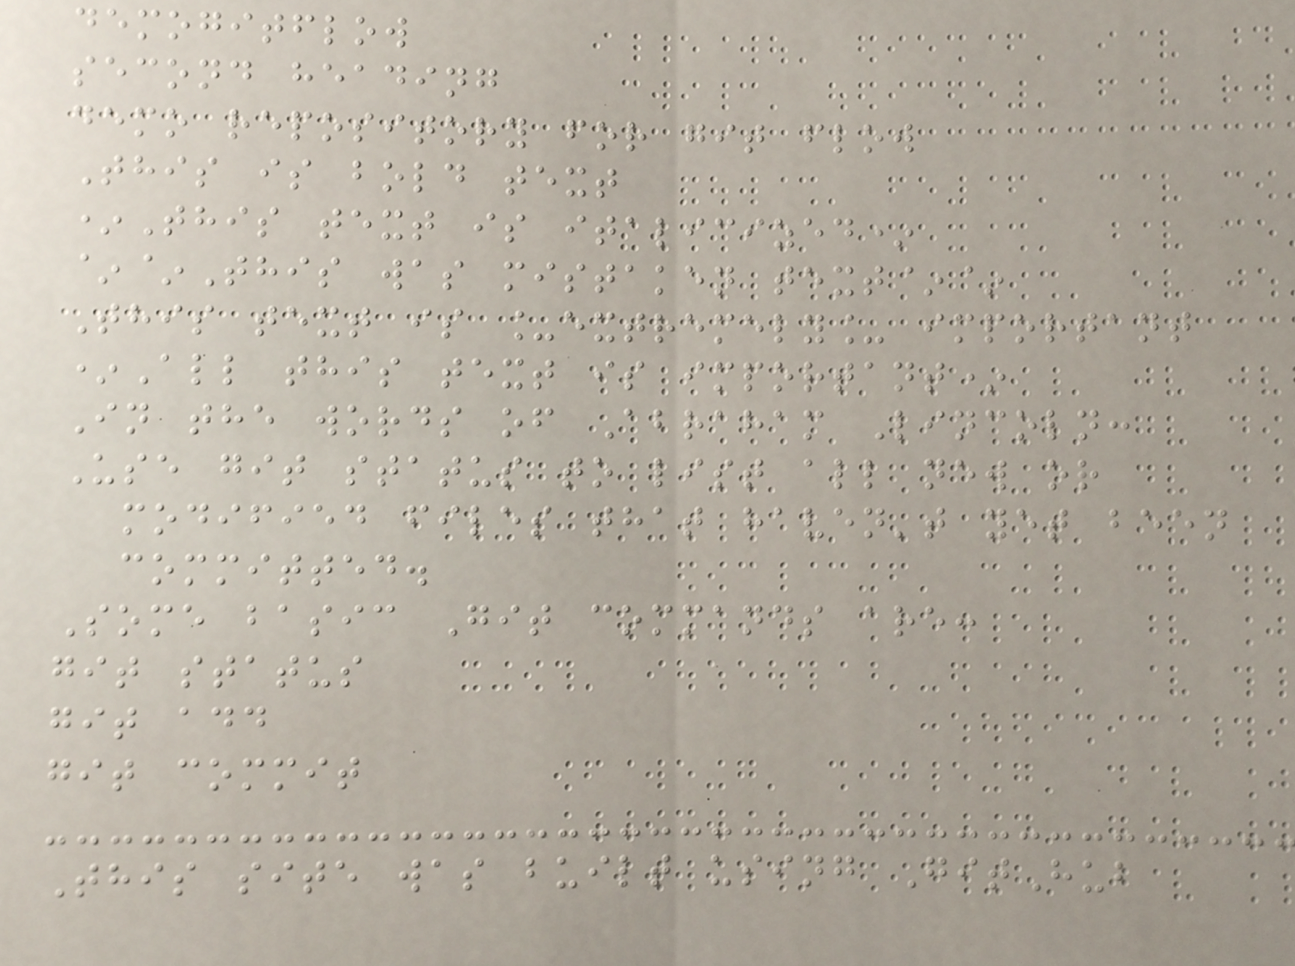demogitflow
second heading
demo repository for git flow
This is bold text
*This text is italicized*
~~This was mistaken text~~
This text is _extremely_ important
*All this text is important*
In the words of Abraham Lincoln:
Use git status to list all new or
modified files that haven't yet been
committed.
Some basic Git commands are:
git status
git add
git commit
This site was built using GitHub
